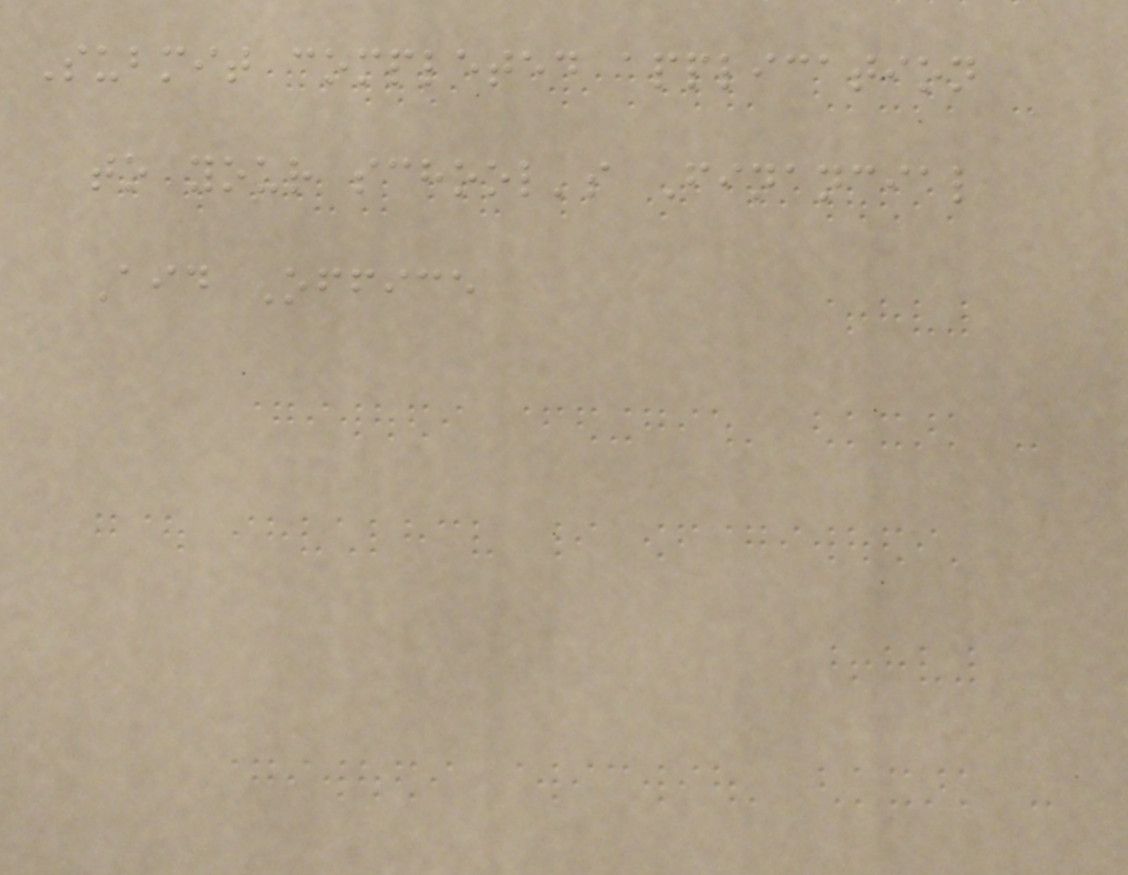Submit completed application
to your school's Financial
Aid Office
